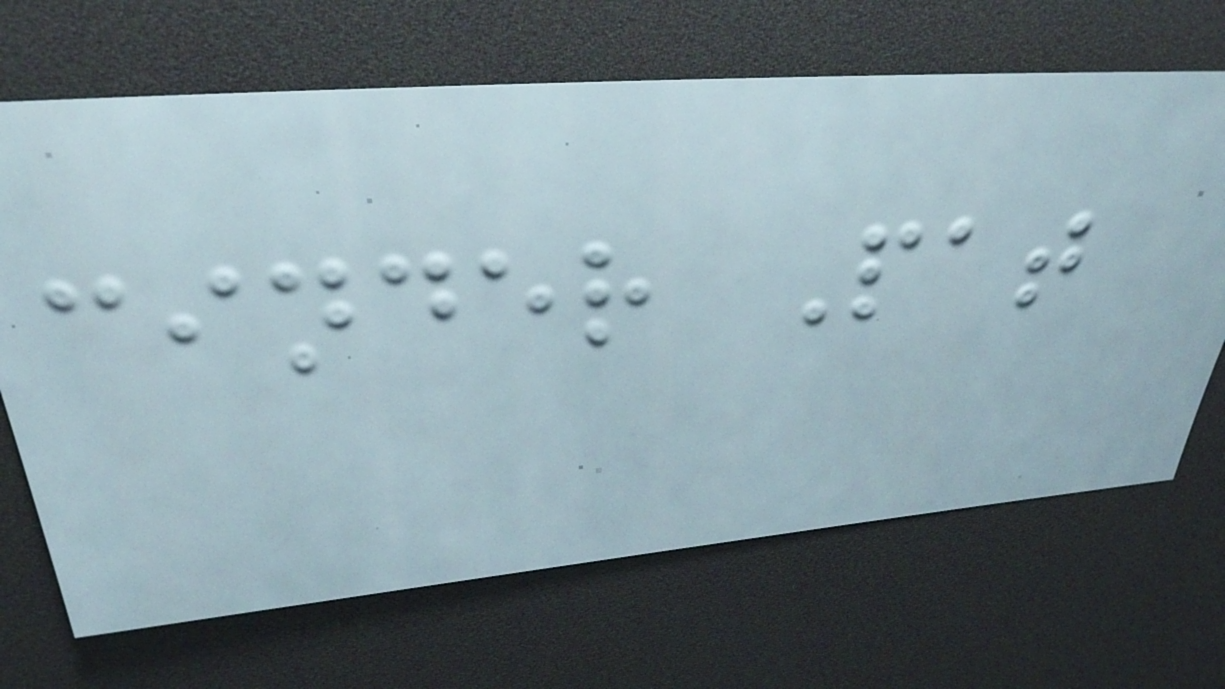cinder Pat
